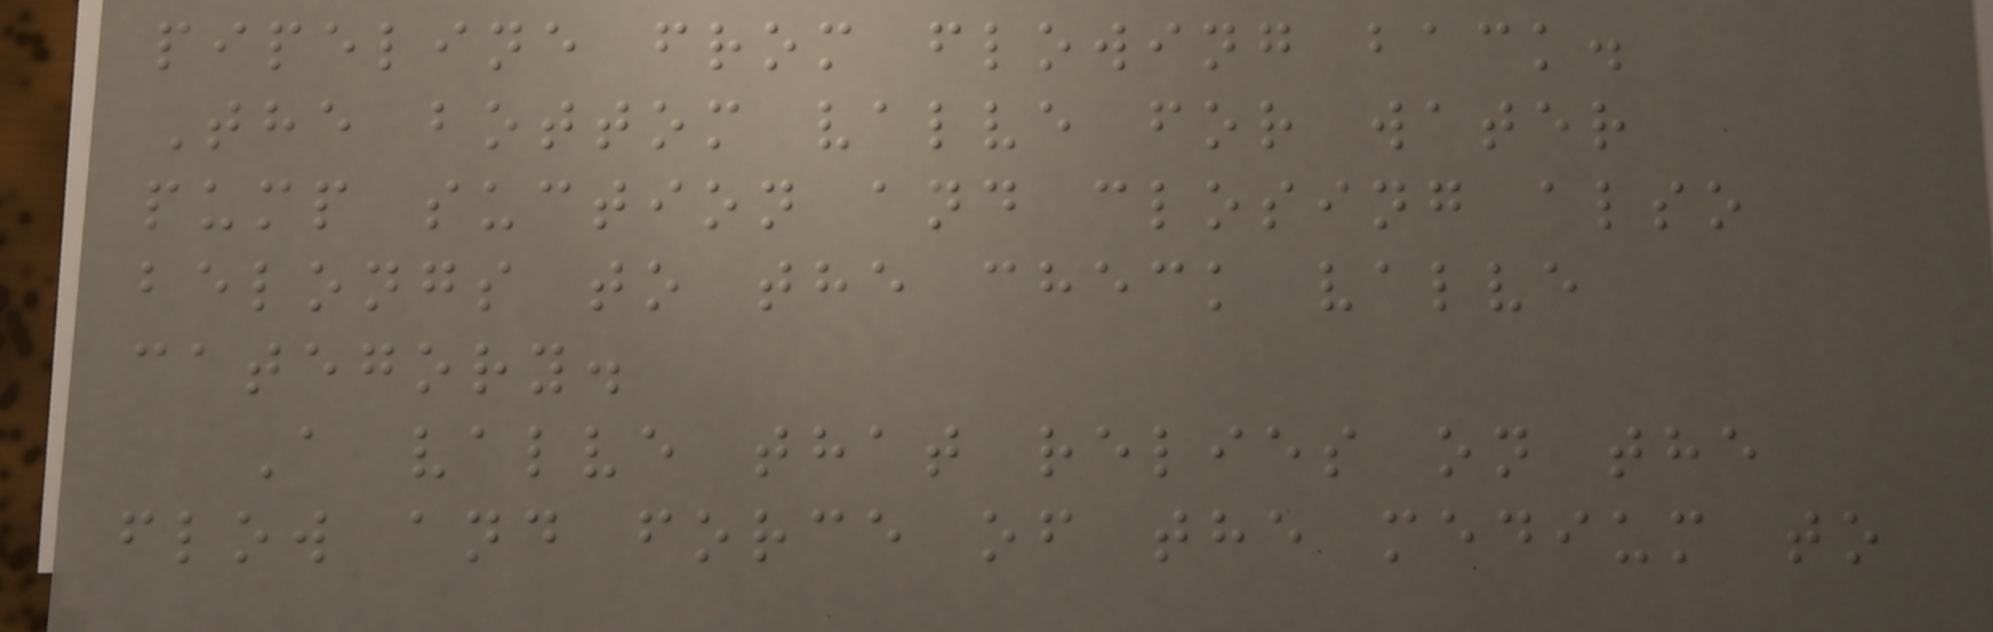pipeline from flowing back.
The bottom valve for water
pump suction and closing also
belongs to the check valve
category.
A valve that relies on the
flow and force of the medium to
